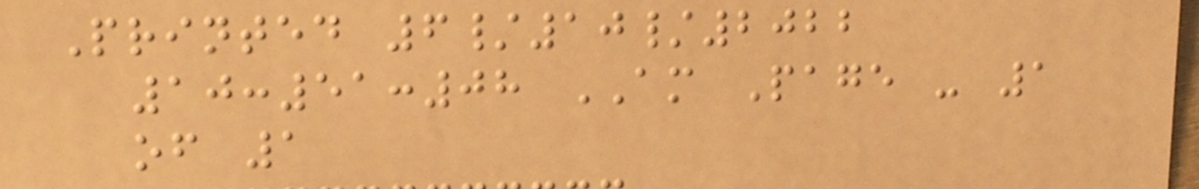Printed 6/10/2022
10:51:08 AM Page - 1
of 1
